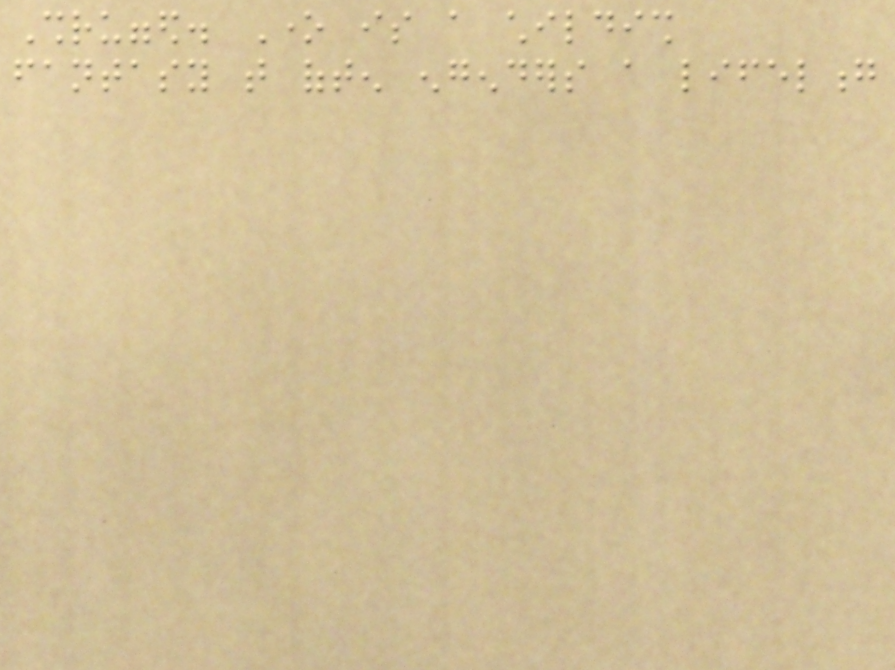Shrugged. One is a childish
fantasy that often engenders a lifelong
